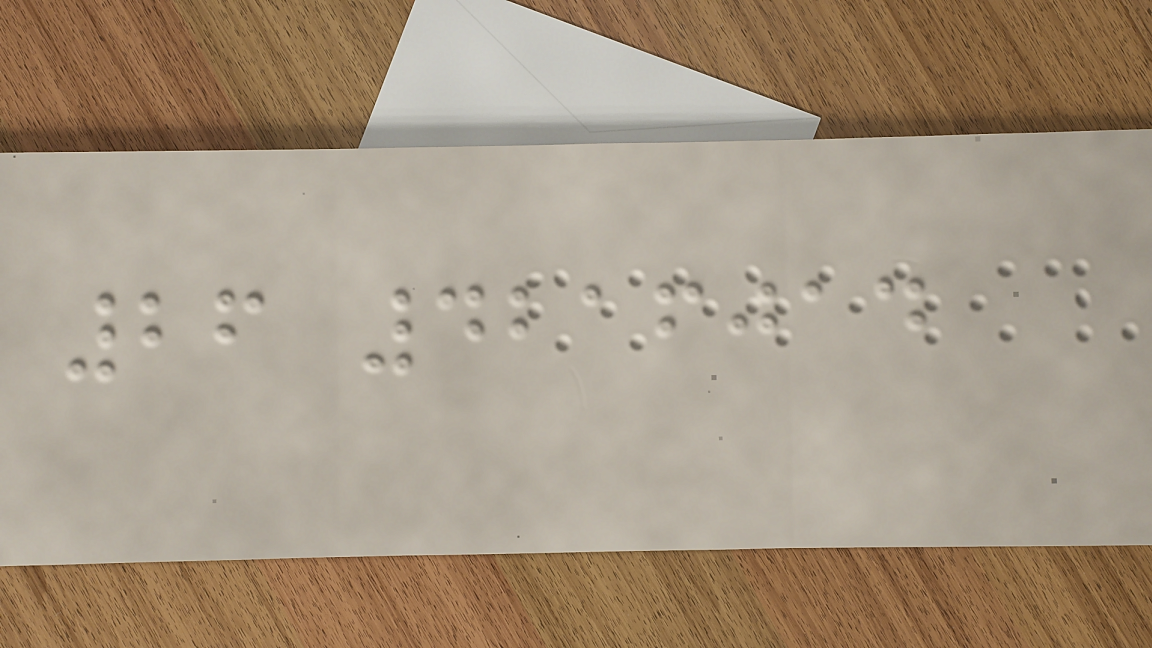26 4216014
